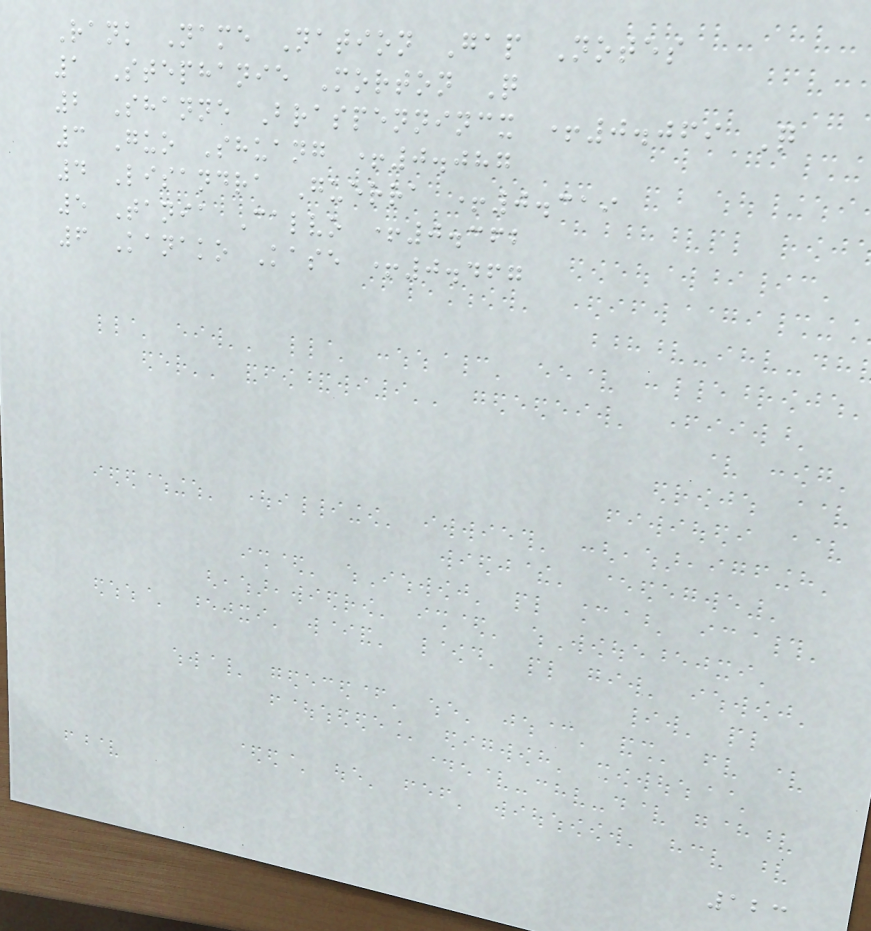Rank Name Nation Gap Notes
1 Stephanie Morton Q
2 Shanne Braspennincx +0.069 Q
3 Guo Shuang +0.087
4 Lisandra Guerra +0.319
5 Tania Calvo +0.362
6 Kanako Kase +0.467
123
